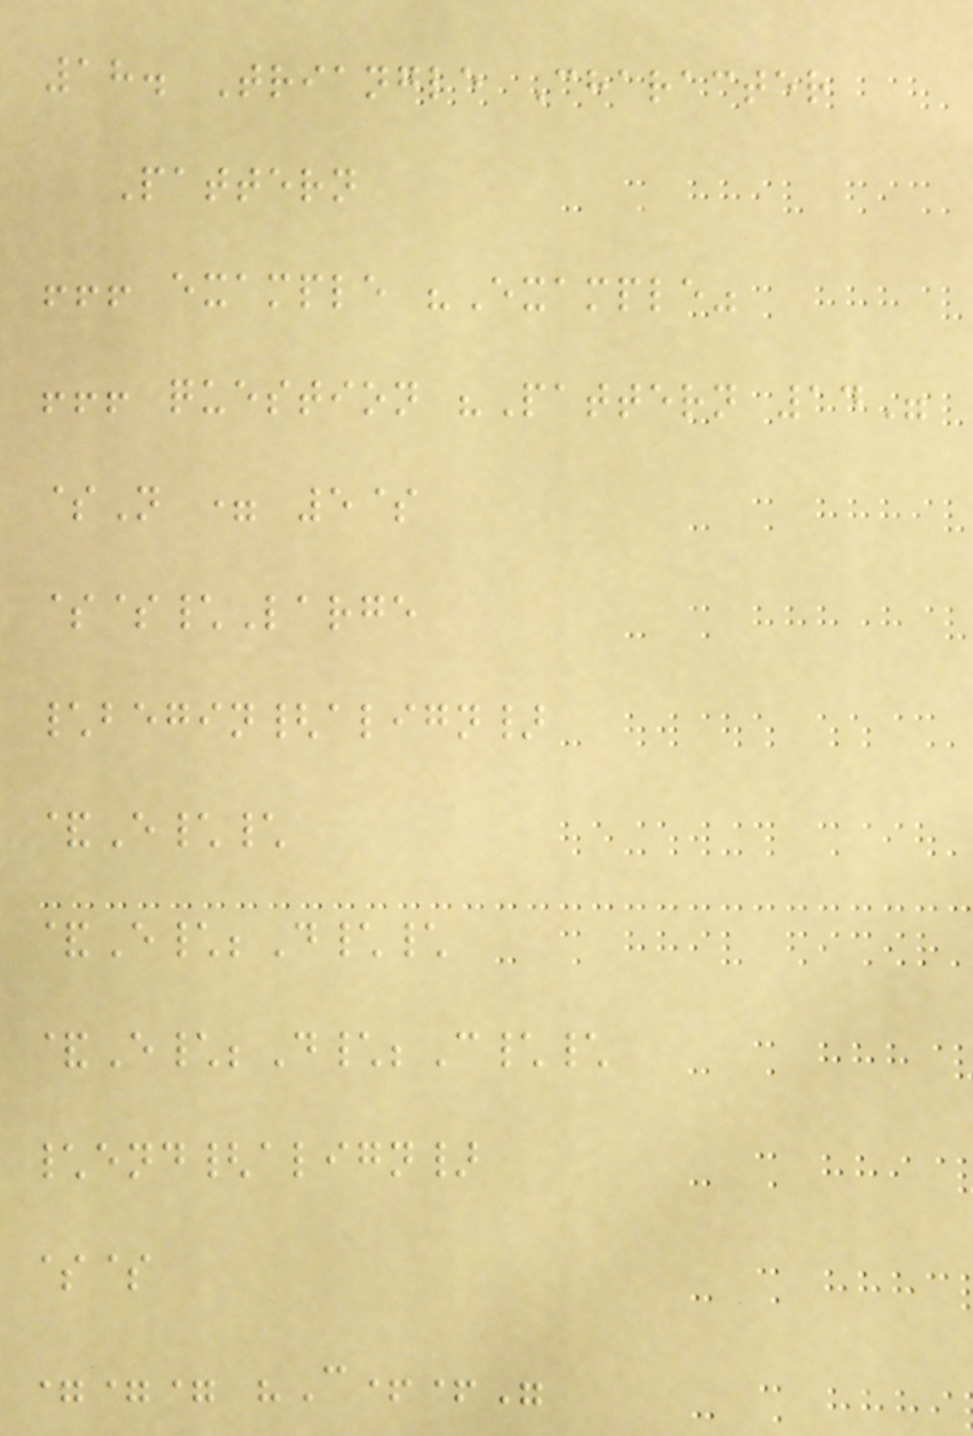18. Triangle Character
Pattern
!!! example "Example"
!!! question "Pattern 14"
$N = 5$
$$\Large
\begin{align}
&E\\
&E\;D\\
&E\;D\;C\\
\end{align}
$$
=== "C++"
